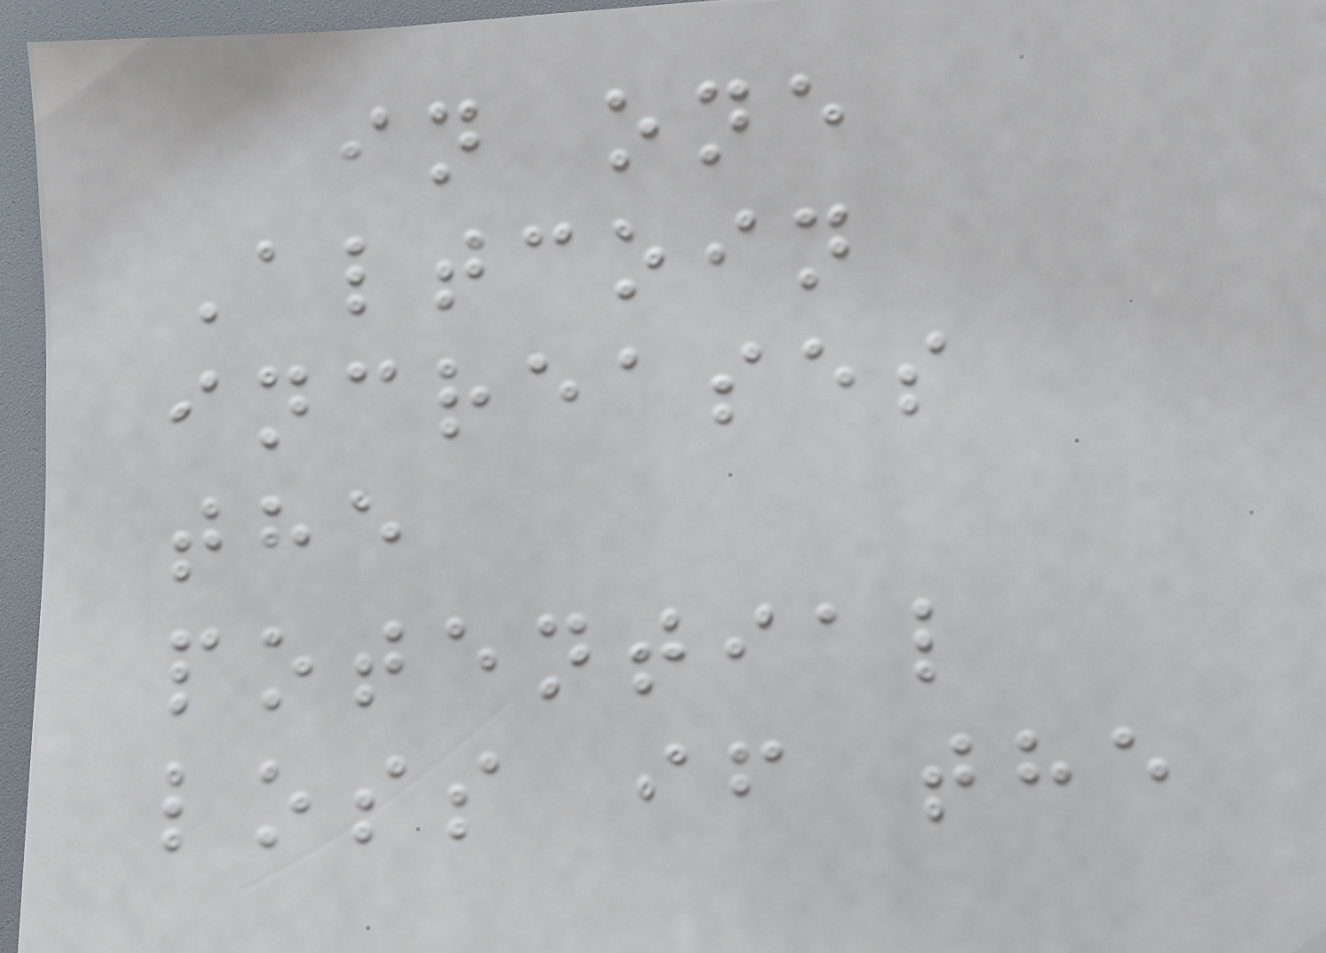in one
Altcoin
increases
the
potential
loss if the
